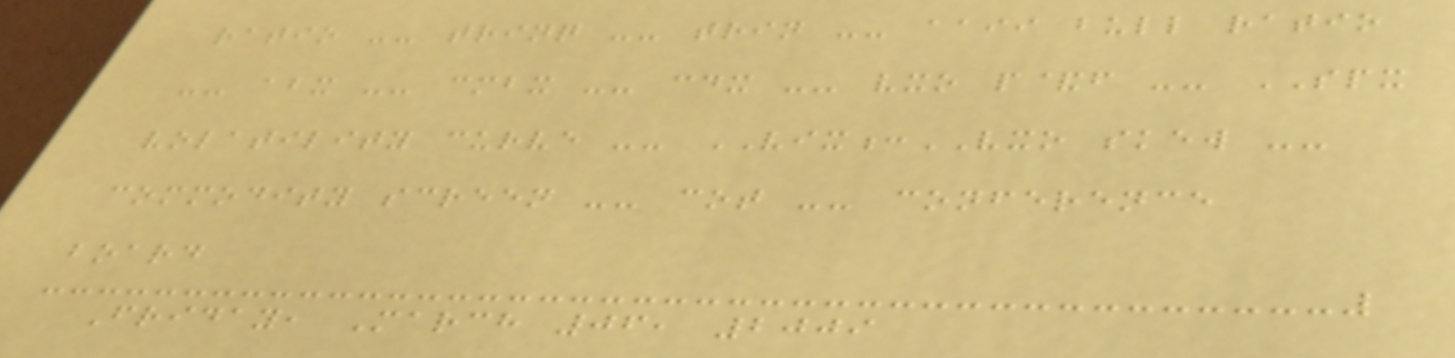ratio -- trinq -- trin -- aaii bull ratio
-- abx -- cmbx -- cdx -- vxo p&f -- SPX
volatility curve -- VIX:VXO skew --
commodity screen -- cot -- conference
board
Friday, March 06, 2009
